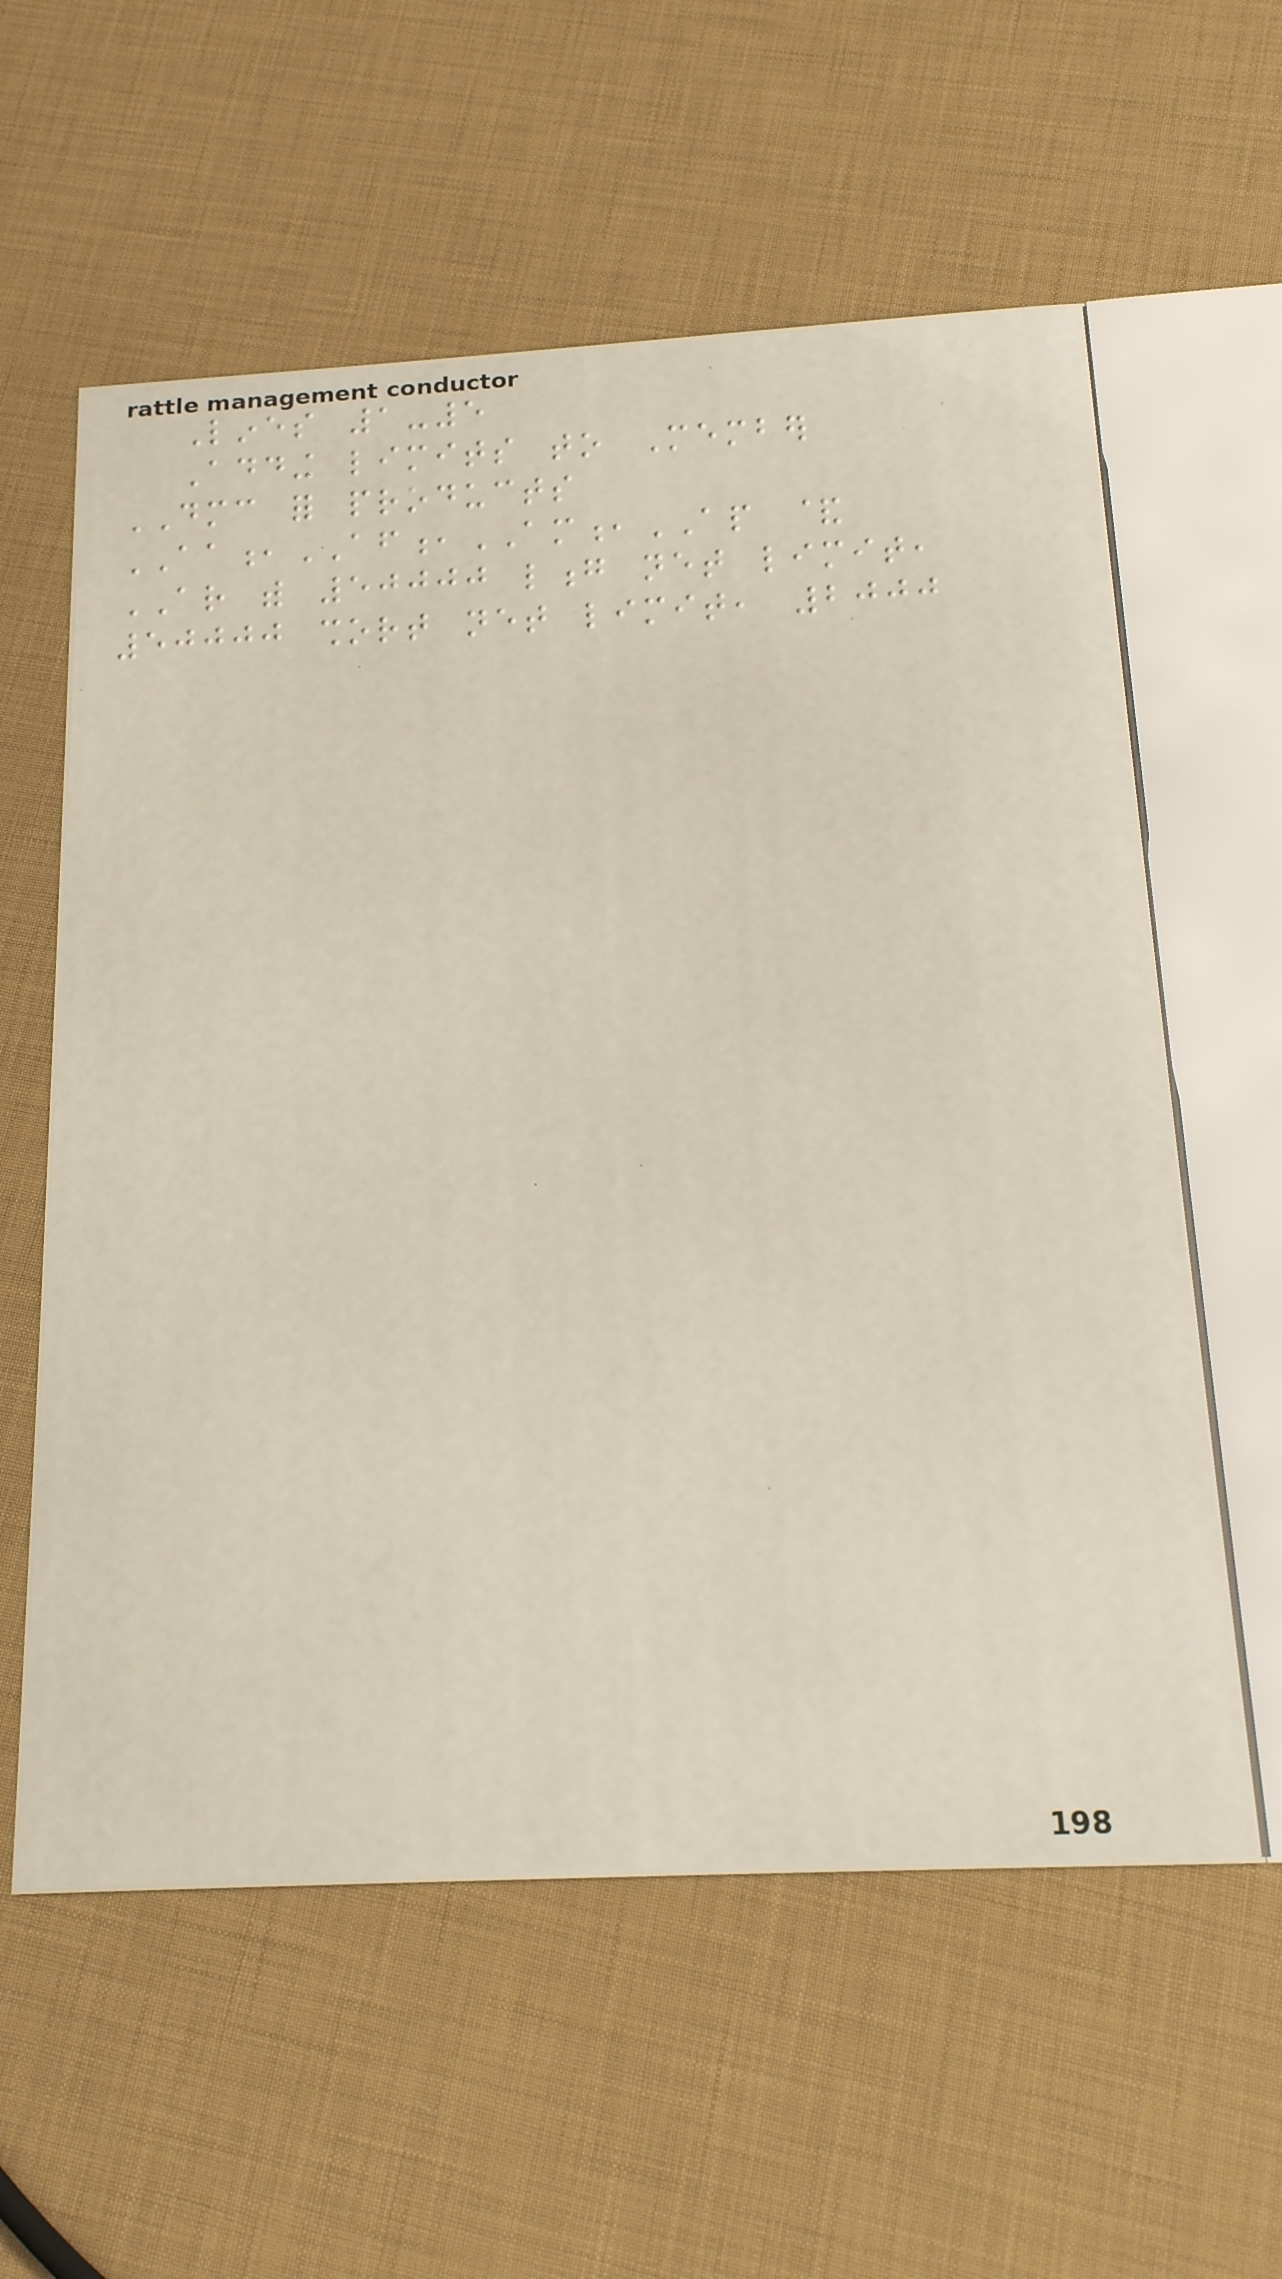Lines 1-5
Adding limits to Member
DMC for products
AA,AF,AM,AP &
AR with 50000 long net limit,
50000 short net limit, 2000
